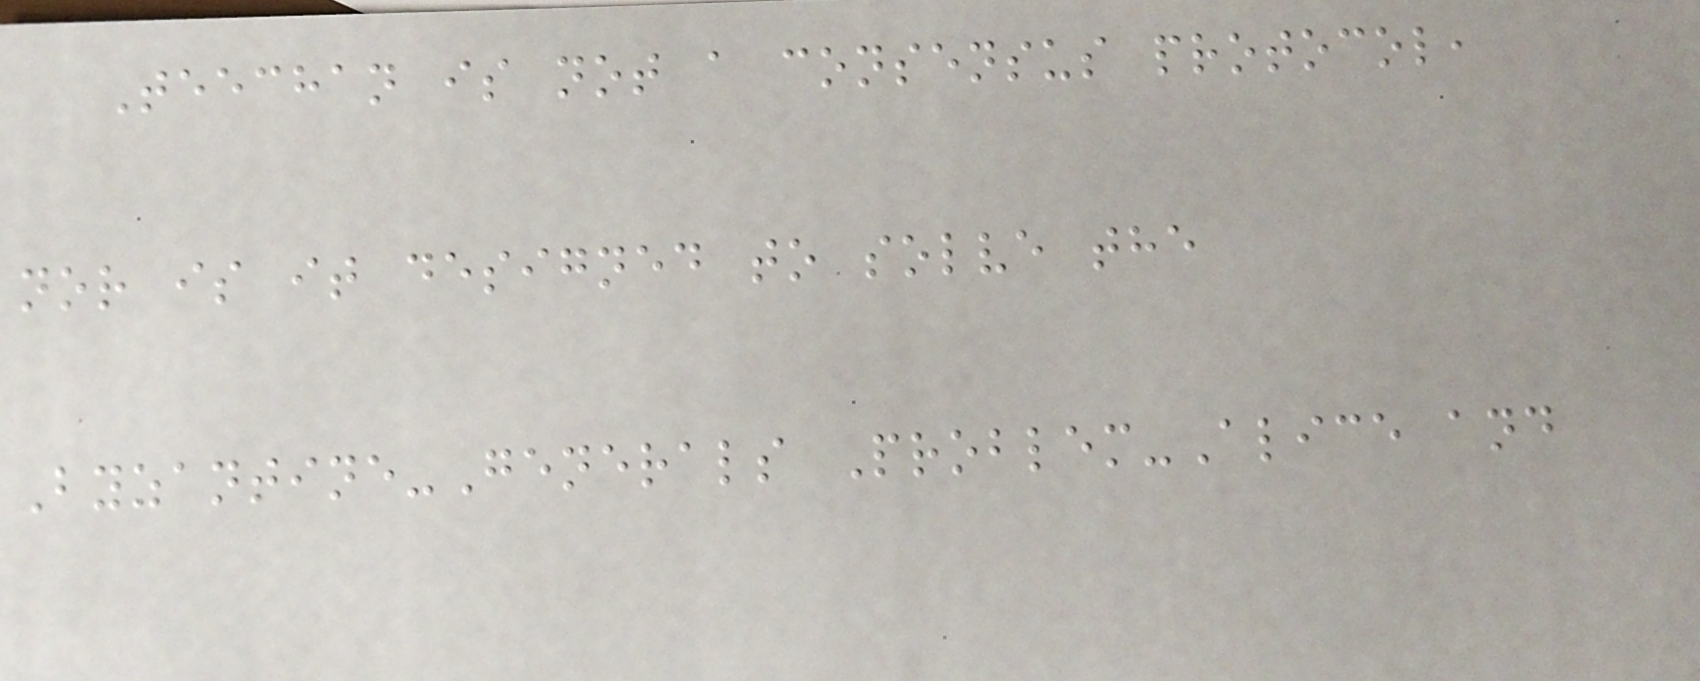Teechan is not a consensus protocol,
nor is it designed to solve the
Byzantine-Generals Problem-Alice and
